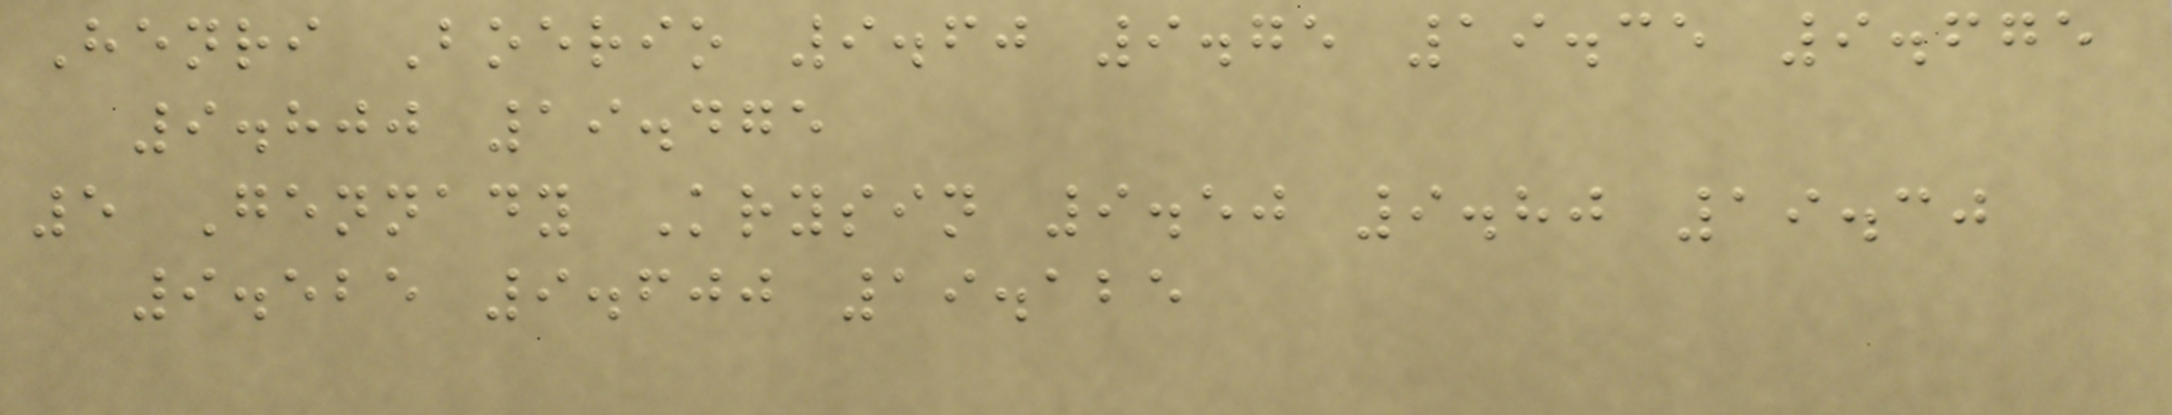Henri Boerio 9.60 9.75 19.35 9.675
9.800 19.475
5 Gennady Krysin 9.50 9.80 19.30
9.525 9.600 19.125
